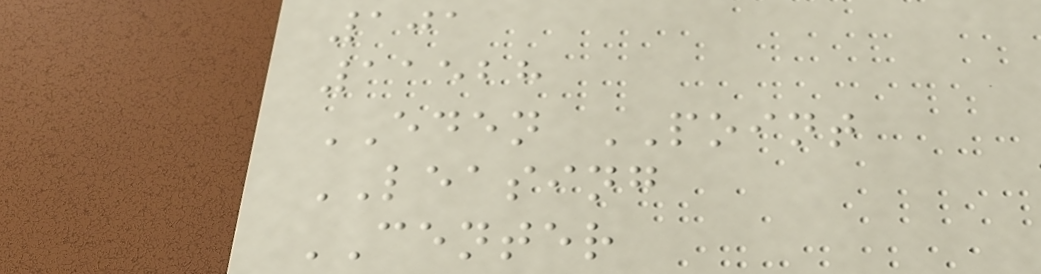101
11528
EDEN POINT
LEASING
CENTER
